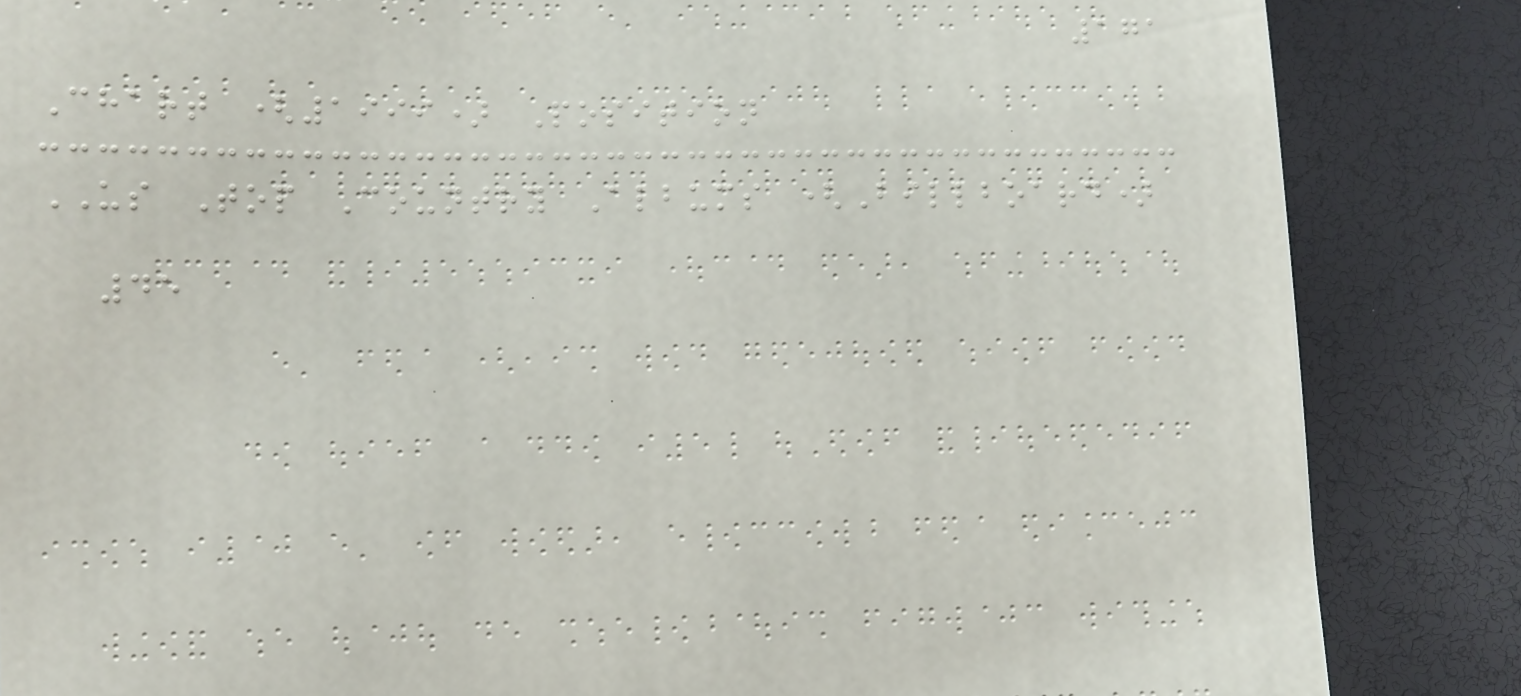171
Chart (1999) Position
US Top Country Albums (Billboard)
45
